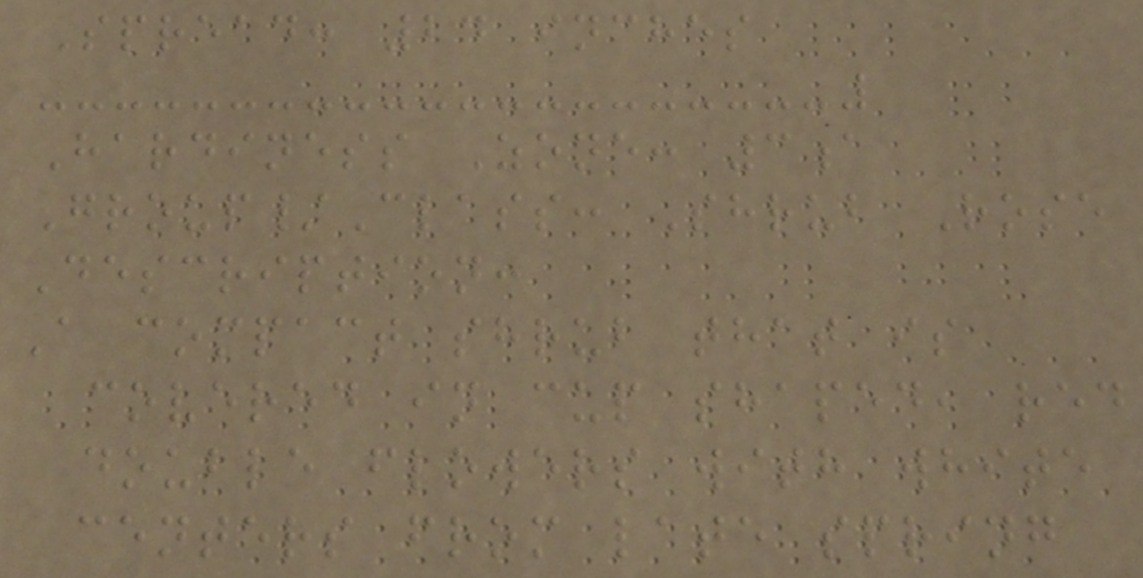Spread: 24 inches
Hardiness Zone: 3a
Group/Class: Shrub Rose
Description:
A compact shrub that is
covered in cup shaped, red
double flowers with white
centers from late spring
